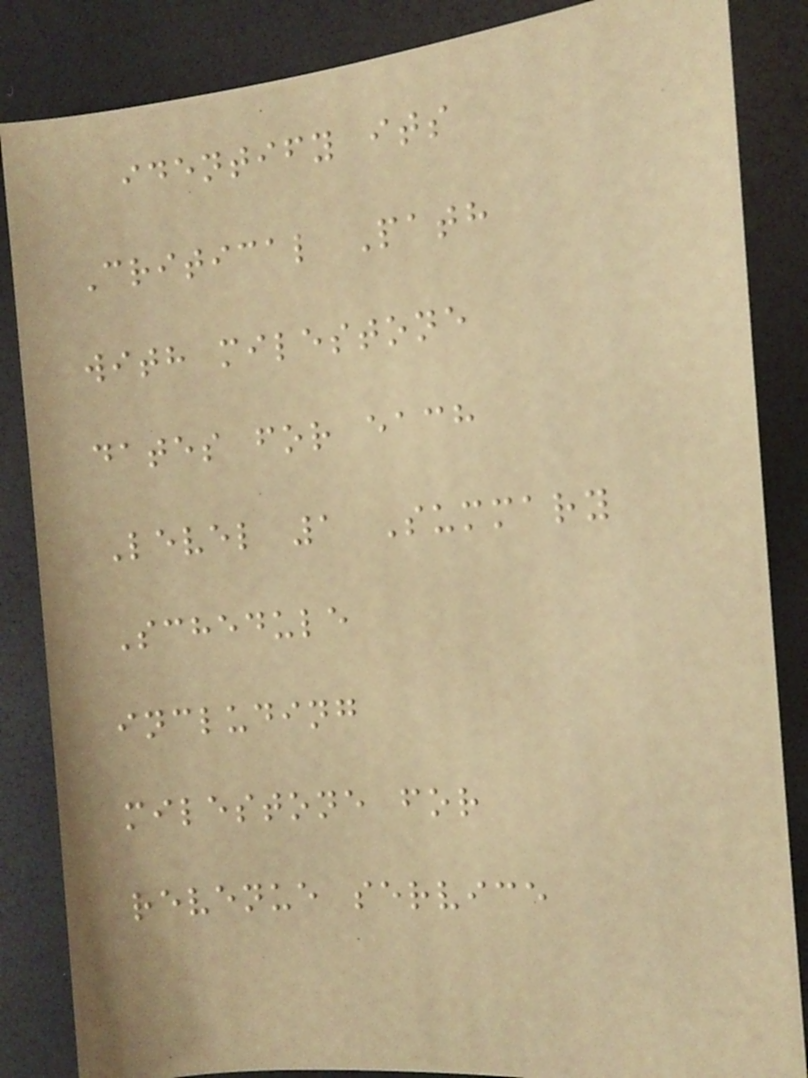identify its
Critical Path
with milestone
dates for each
Level 1 Summary
Schedule
including
milestone for
revenue service
